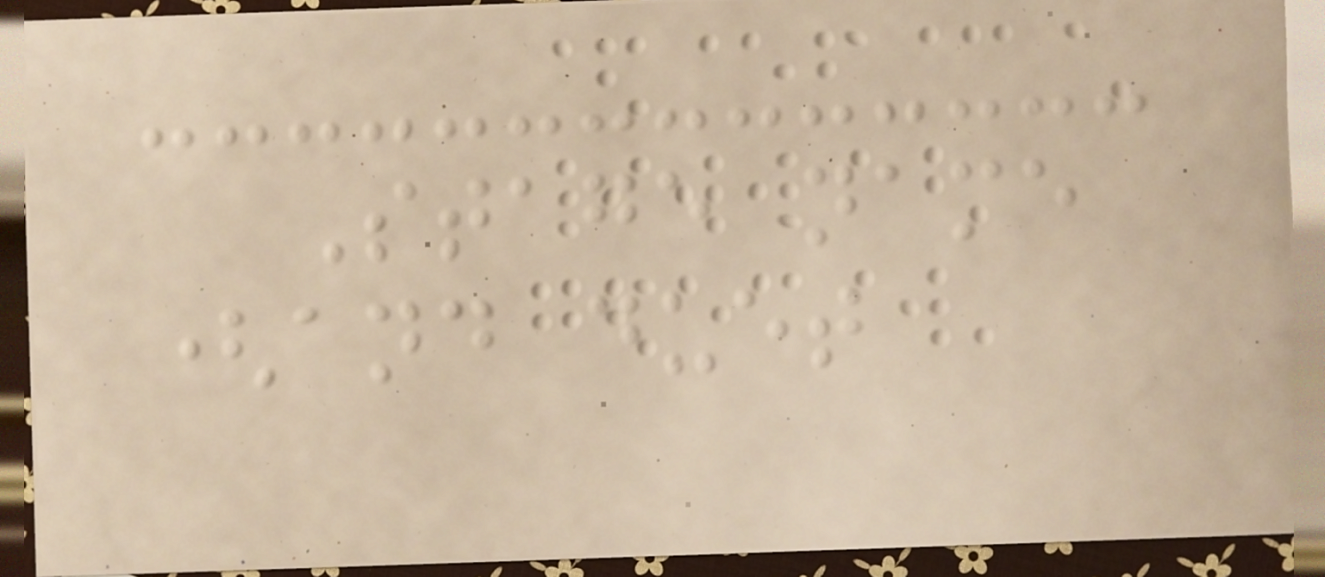Stage name
(and duet
